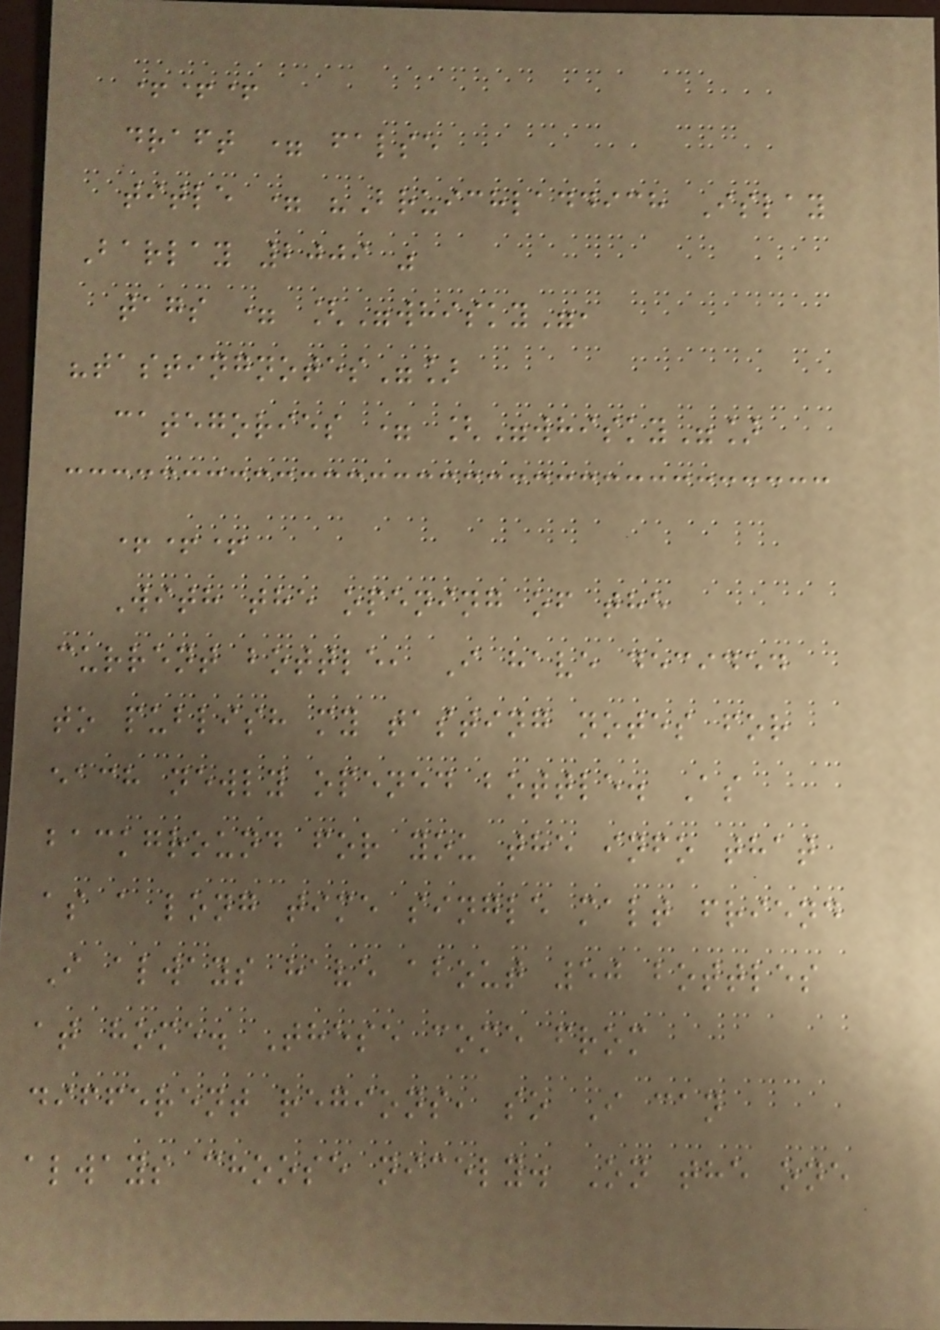+++
draft = false
title = "Bruichladdich Islay
Barlay 2009 "
tags = ["whisky",
"tastingnotes"]
categories = ["whisky"]
+++
With the opening of the
current bottle, I have decided
to publish my tasting notes for
each newly opened bottle. As
background for you the info that
as a long time single malt friend
I always have about 50 bottles
at home. These come from
different regions, so I can
always choose nicely. On the one
